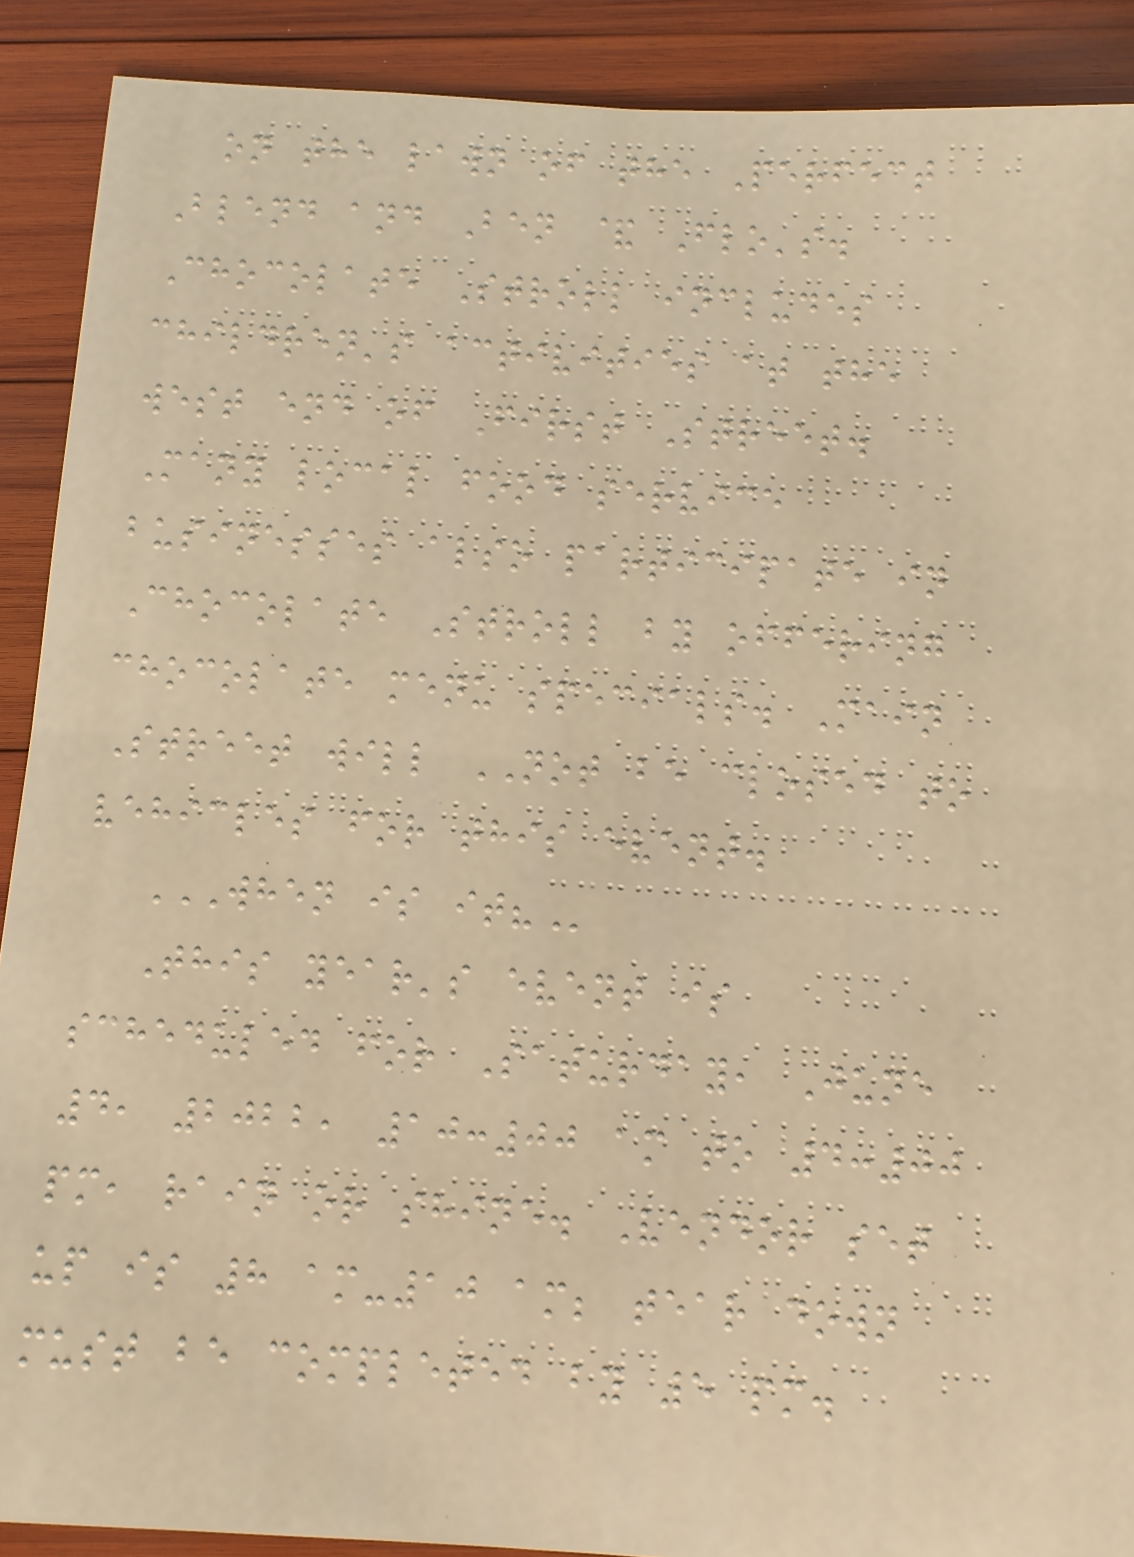on the lawn of the Perfect
Blend and Ben & Flo's.
Chocolate Stroll includes
children's activities at the
west end of First Street.
Many local food service
businesses also participate in
Chocolate Stroll by offering
chocolate menu specials. Main
Street will NOT be closed to
vehicles for this event.
WHEN IS IT?
This year's event is
scheduled for Saturday, June
4, 2022, 10:00 am to 4:00
pm, rain or shine. Vendor set
up is 8 am-10 am; tear down
must be completed by 5 pm.
